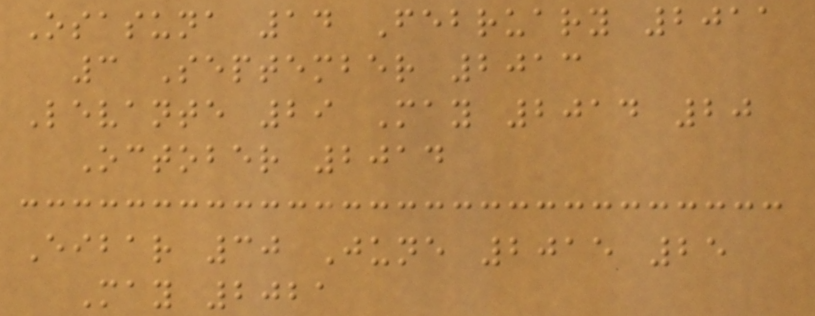Osasuna 14 February 2011
3 September 2013
Levante 29 May 2014 20
October 2014
Eibar 30 June 2015 25
May 2021
